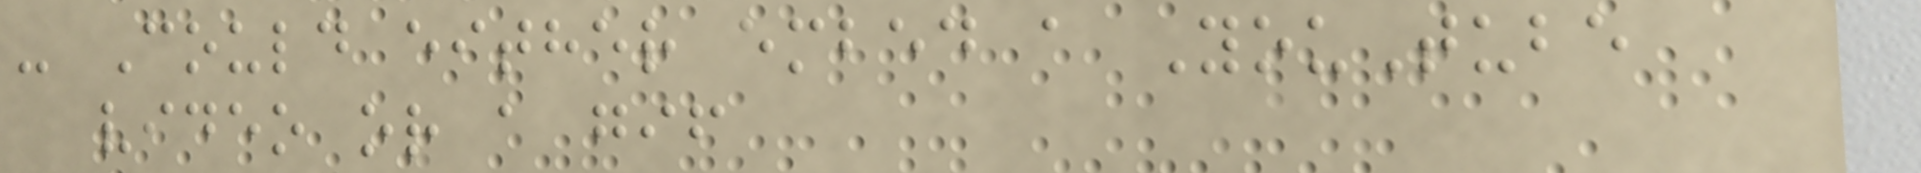- Could either embed a YouTube
video or a gif
